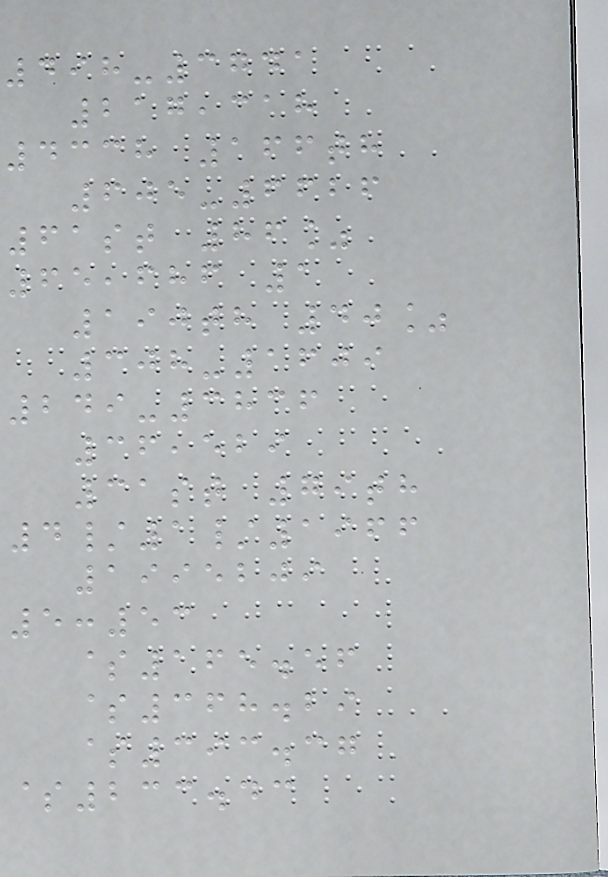498-3741
217,318
4338 166th
605-6626
61st 86%
65,686 1
190th 40%
308-1609
249-3836
36,529
31st 79th
4/1/1966
1995209
5:53
$165.56
$368.29
$393.37
$233.43
